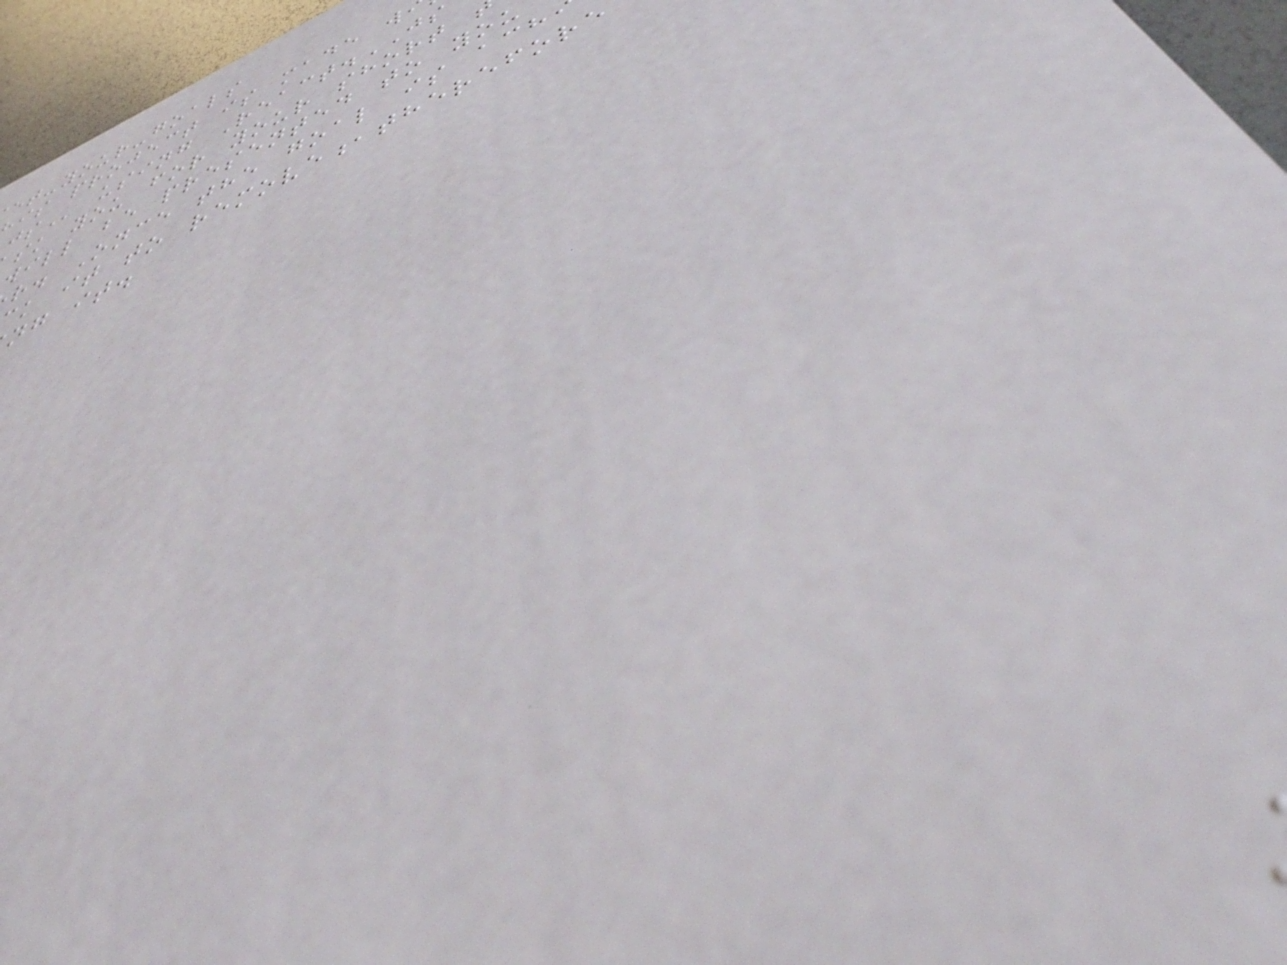et-your-goals
is project is made w
using React.JS
sk you for your short
will be presented to you
r. Once the goal is ach
k it to remove,therefore
ng it.
